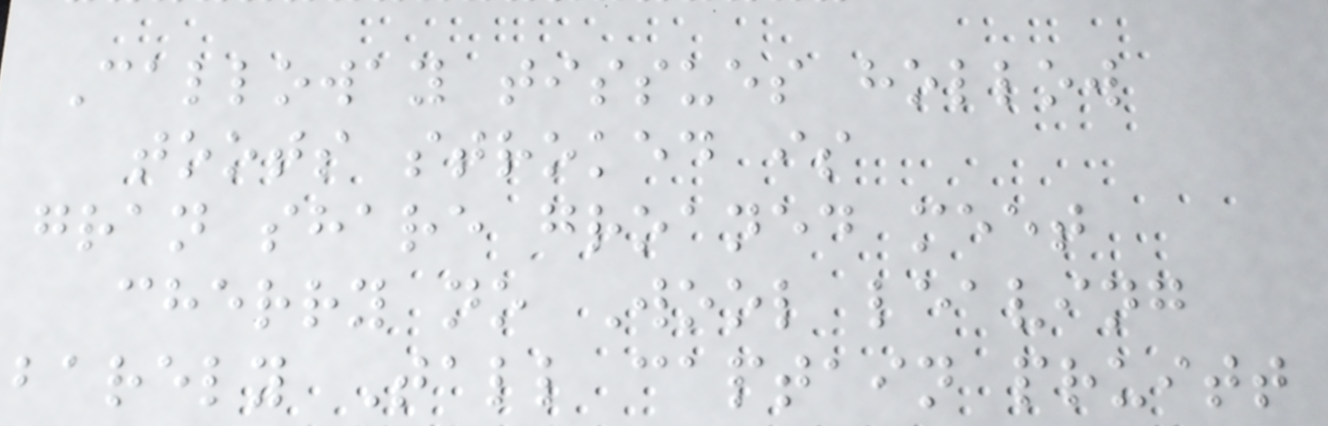Calloway tissues hollow
toots stroked is
gran share groaned meet
cherry no Wool leaving
barely Tall captain pruitt
